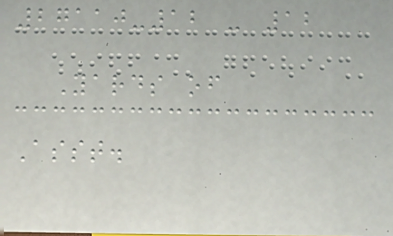27110-12 - 12
Yards of
Asst.
